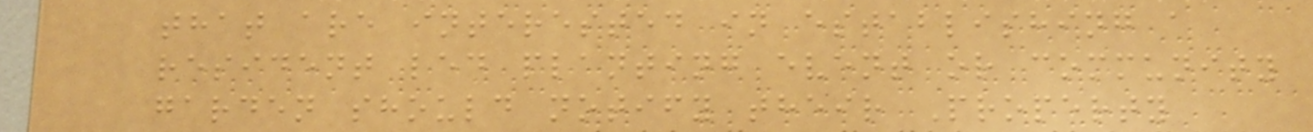that are interested in establishing a
resident led planting event or community
garden should notify their Property
